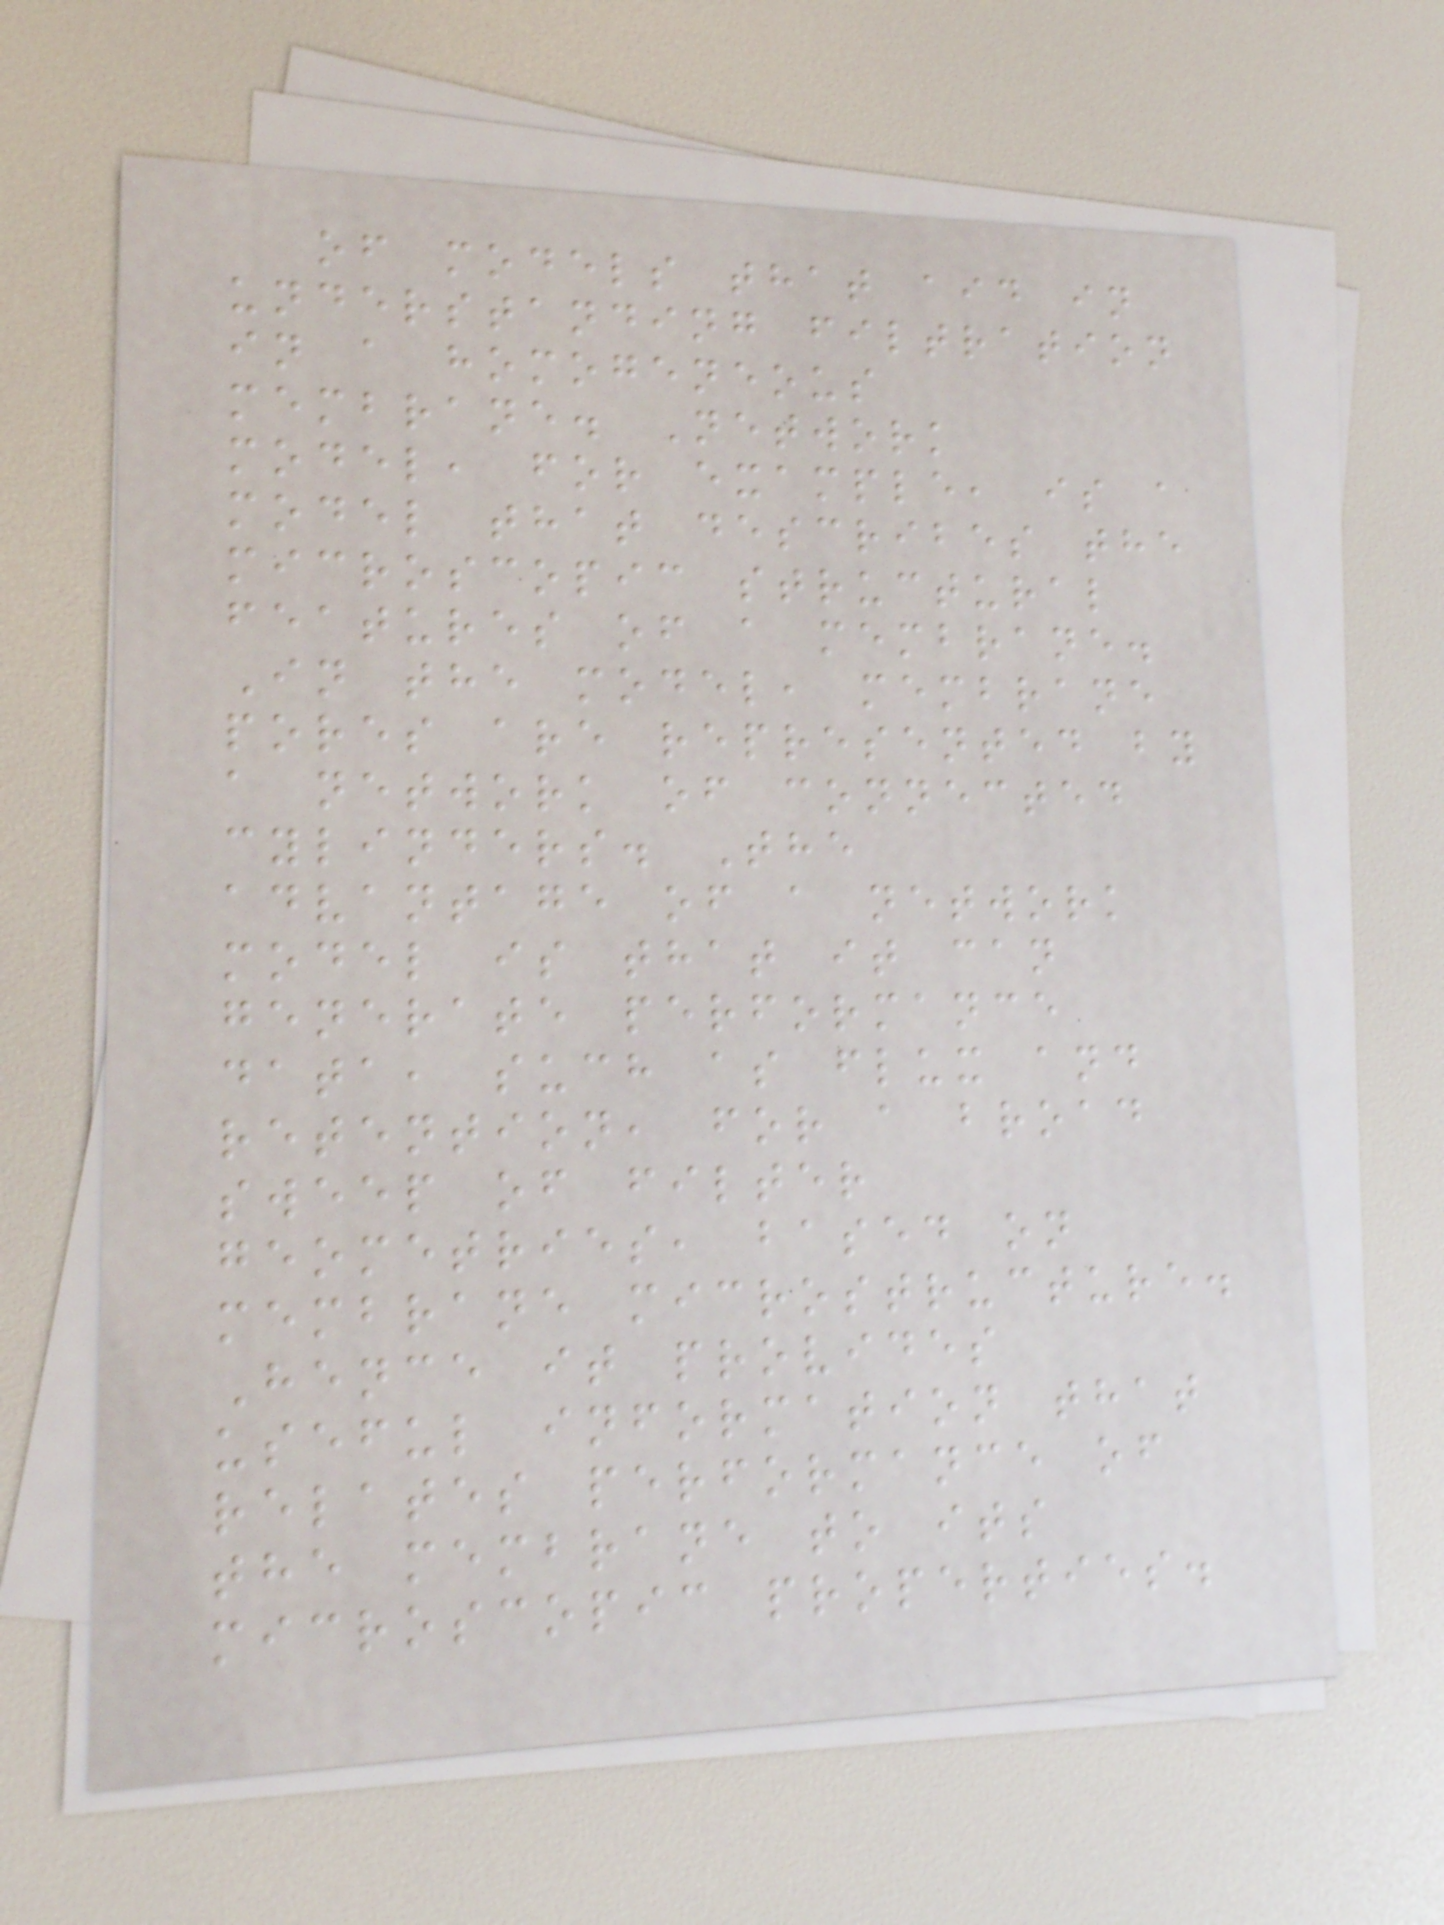of models that aid in
understanding filtration
in a homogeneous
membrane. Network
model, for example, is a
model that describes the
microscopic structural
features of a membrane.
In the model, membrane
pores are represented by
a network of connected
cylinders. The
advantage of a network
model is that it can
generate performance
data, such as flux and
retention, for a broad
sweep of filter
geometries, based on
membrane microstructure.
Hence it provides
useful information that
relates performance of
the membrane to its
microscopic properties.
